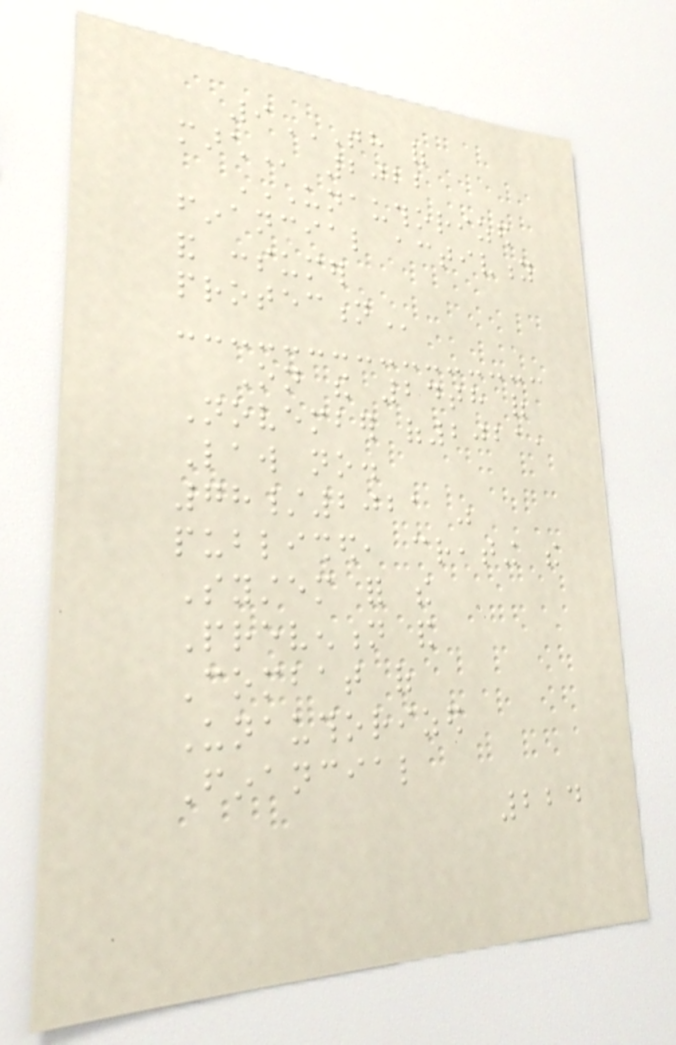9TH OF
MARCH 2022
UNAUTHORIZED
FINANCIAL ACTIVITY
AND CONSUMER
PROTECTION
On the 24th of
November of2021,
Law no.
78/2021 was
published, creating the
System for the
Prevention and
Combat of
Unauthorized
Financial
224
